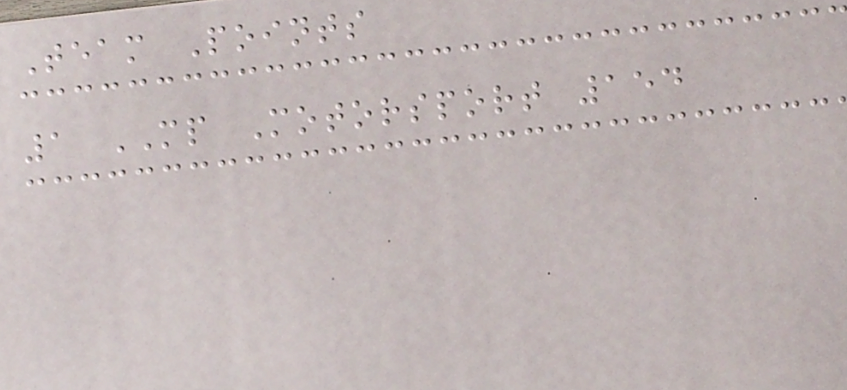Team Points
1 MP Motorsport 154
